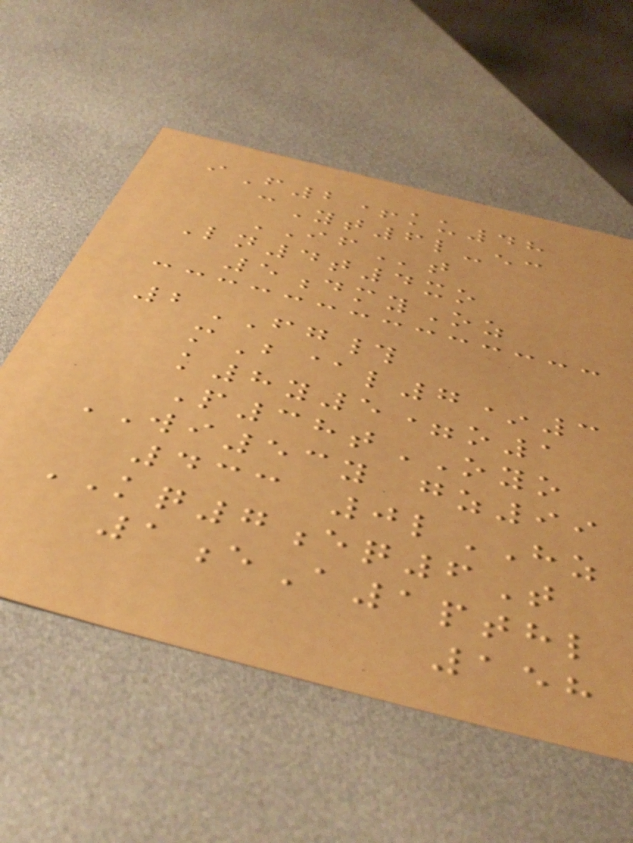iF2+ku48
cYt6l-ec
IFt
Ln4t4xo
5dmyOz
2FG#
mB@l7*3
k8y5=o1
P38tOYO
WI53y gz99
433 0lHZ
KQ7eq6T
1eA1pthl
158
